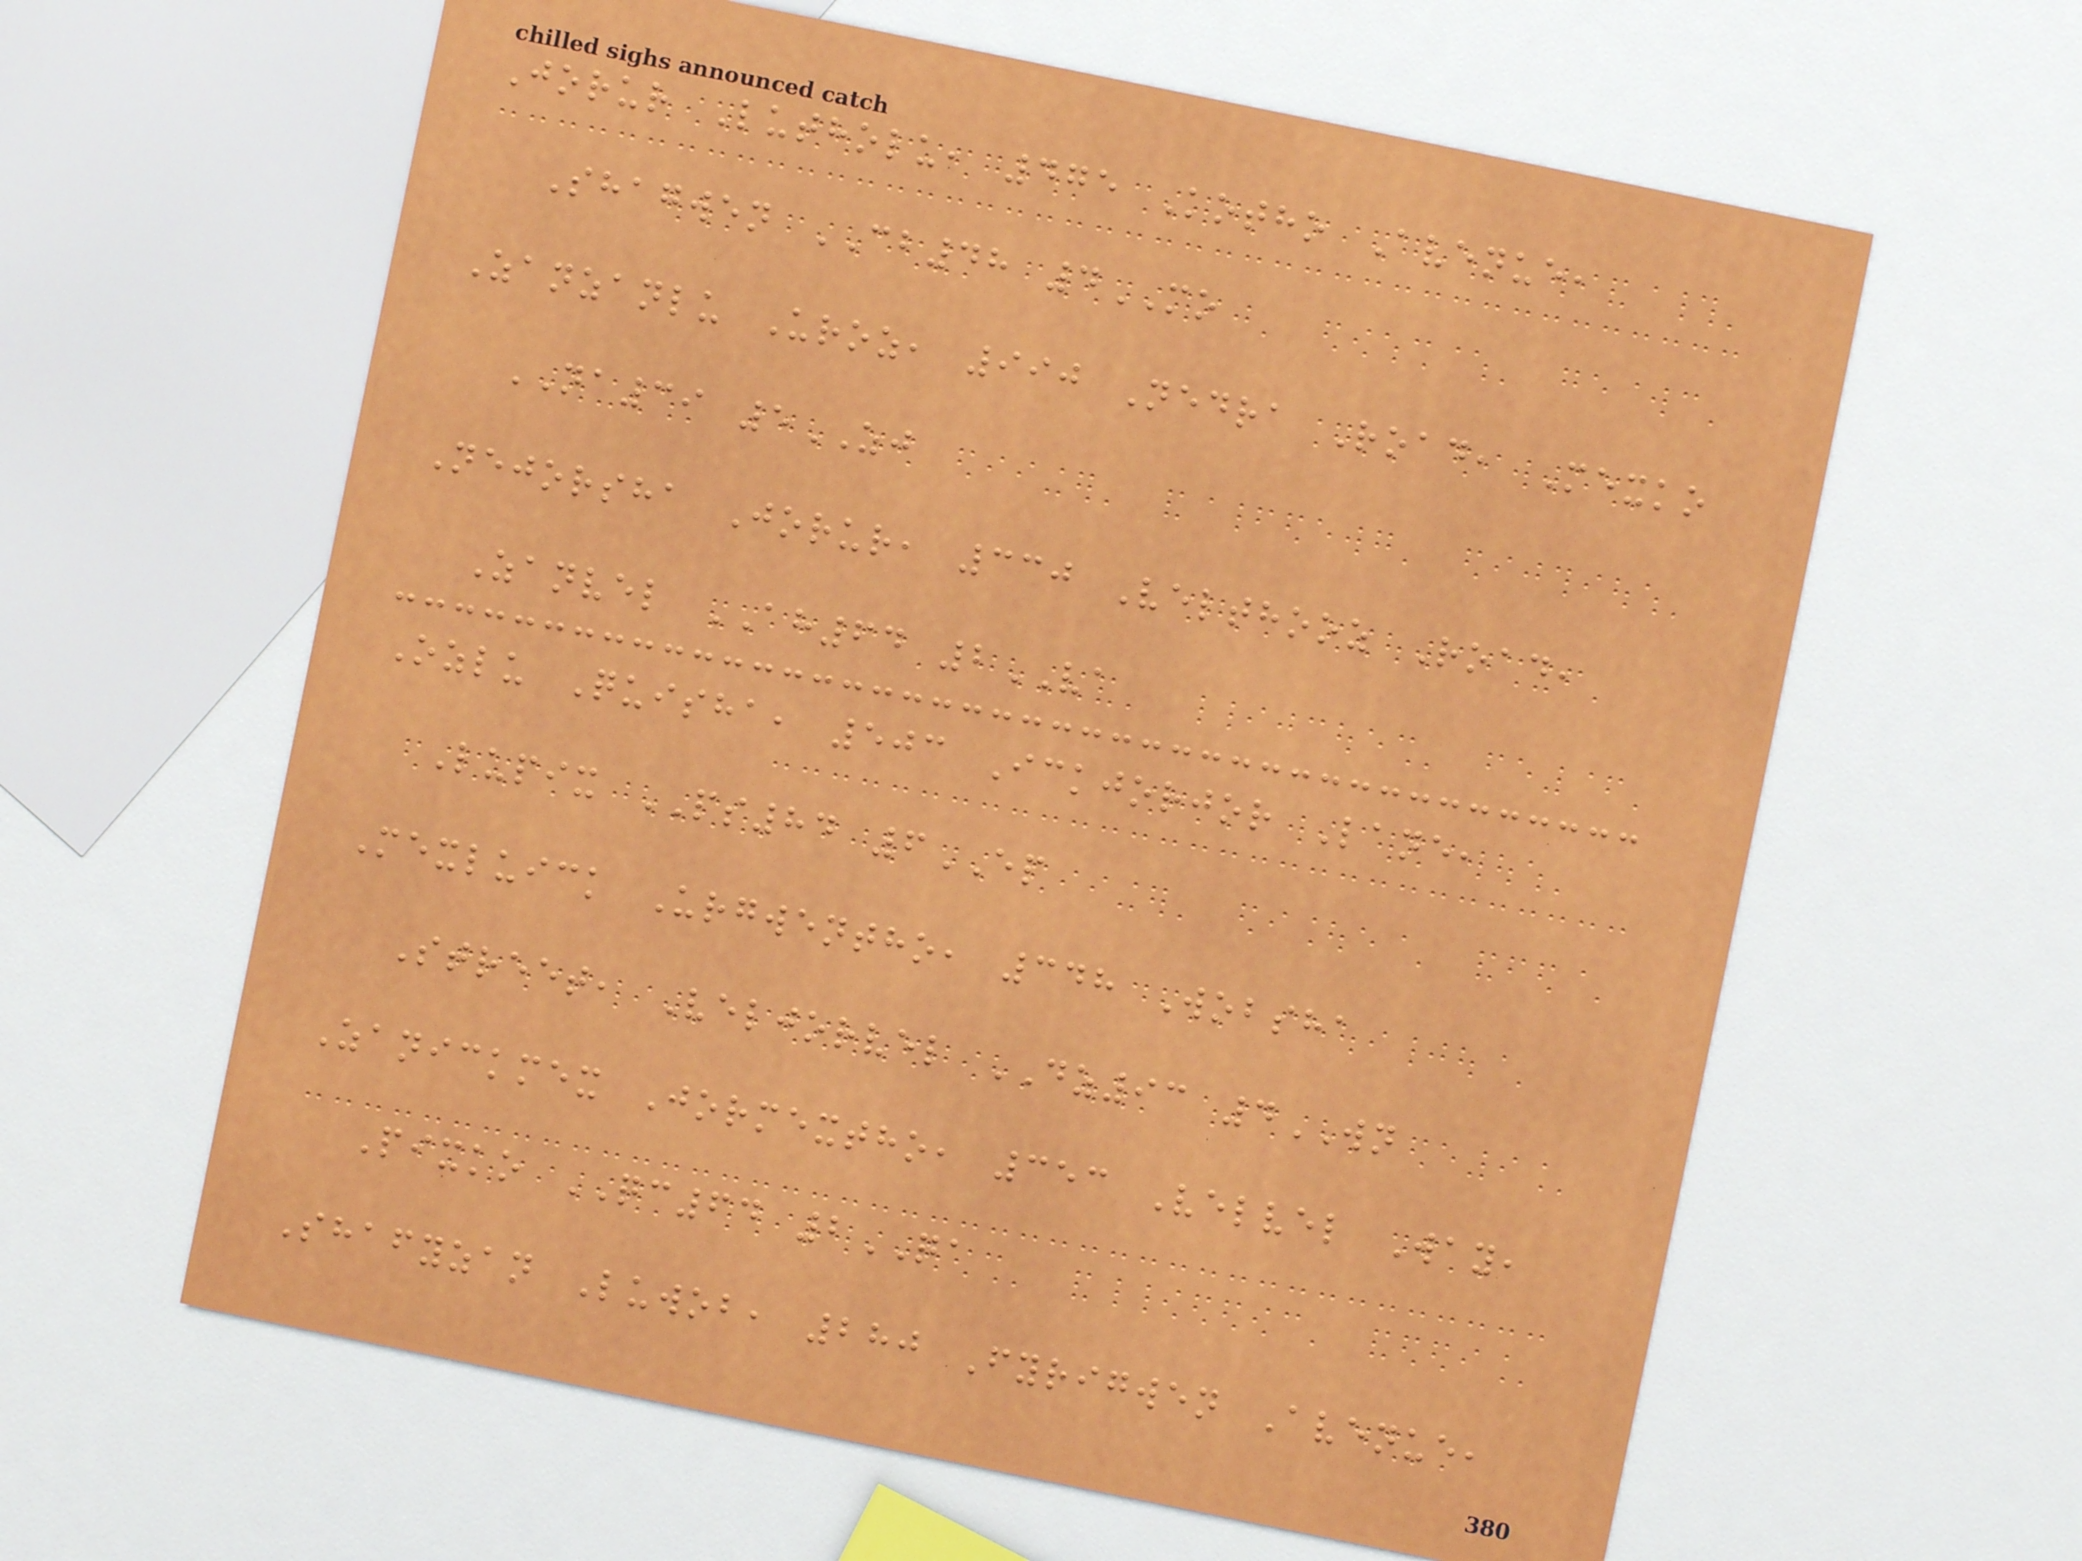Jorur Lutholu, 475 Kotho Avenue,
Shagwen CB48 4MO
Zanzanlu Uroz, 990 Nedra Road, Mexko
NA39 5ZJ
Nejorsha Jorur, 330 Velthooz Road,
Zanvel AH64 2VA
Ozlu Quisha, 503 Ickjorjor Lane,
Lupix PS84 6EP
Mexluick Urgwentho, 348 Wobsha
Street, Veljorvel DZ93 4WN
Zanickmex Jormextho, 353 Velvel Way,
Pixko QC64 2QA
Shafyzan Luwob, 280 Fyrigwen Avenue,
